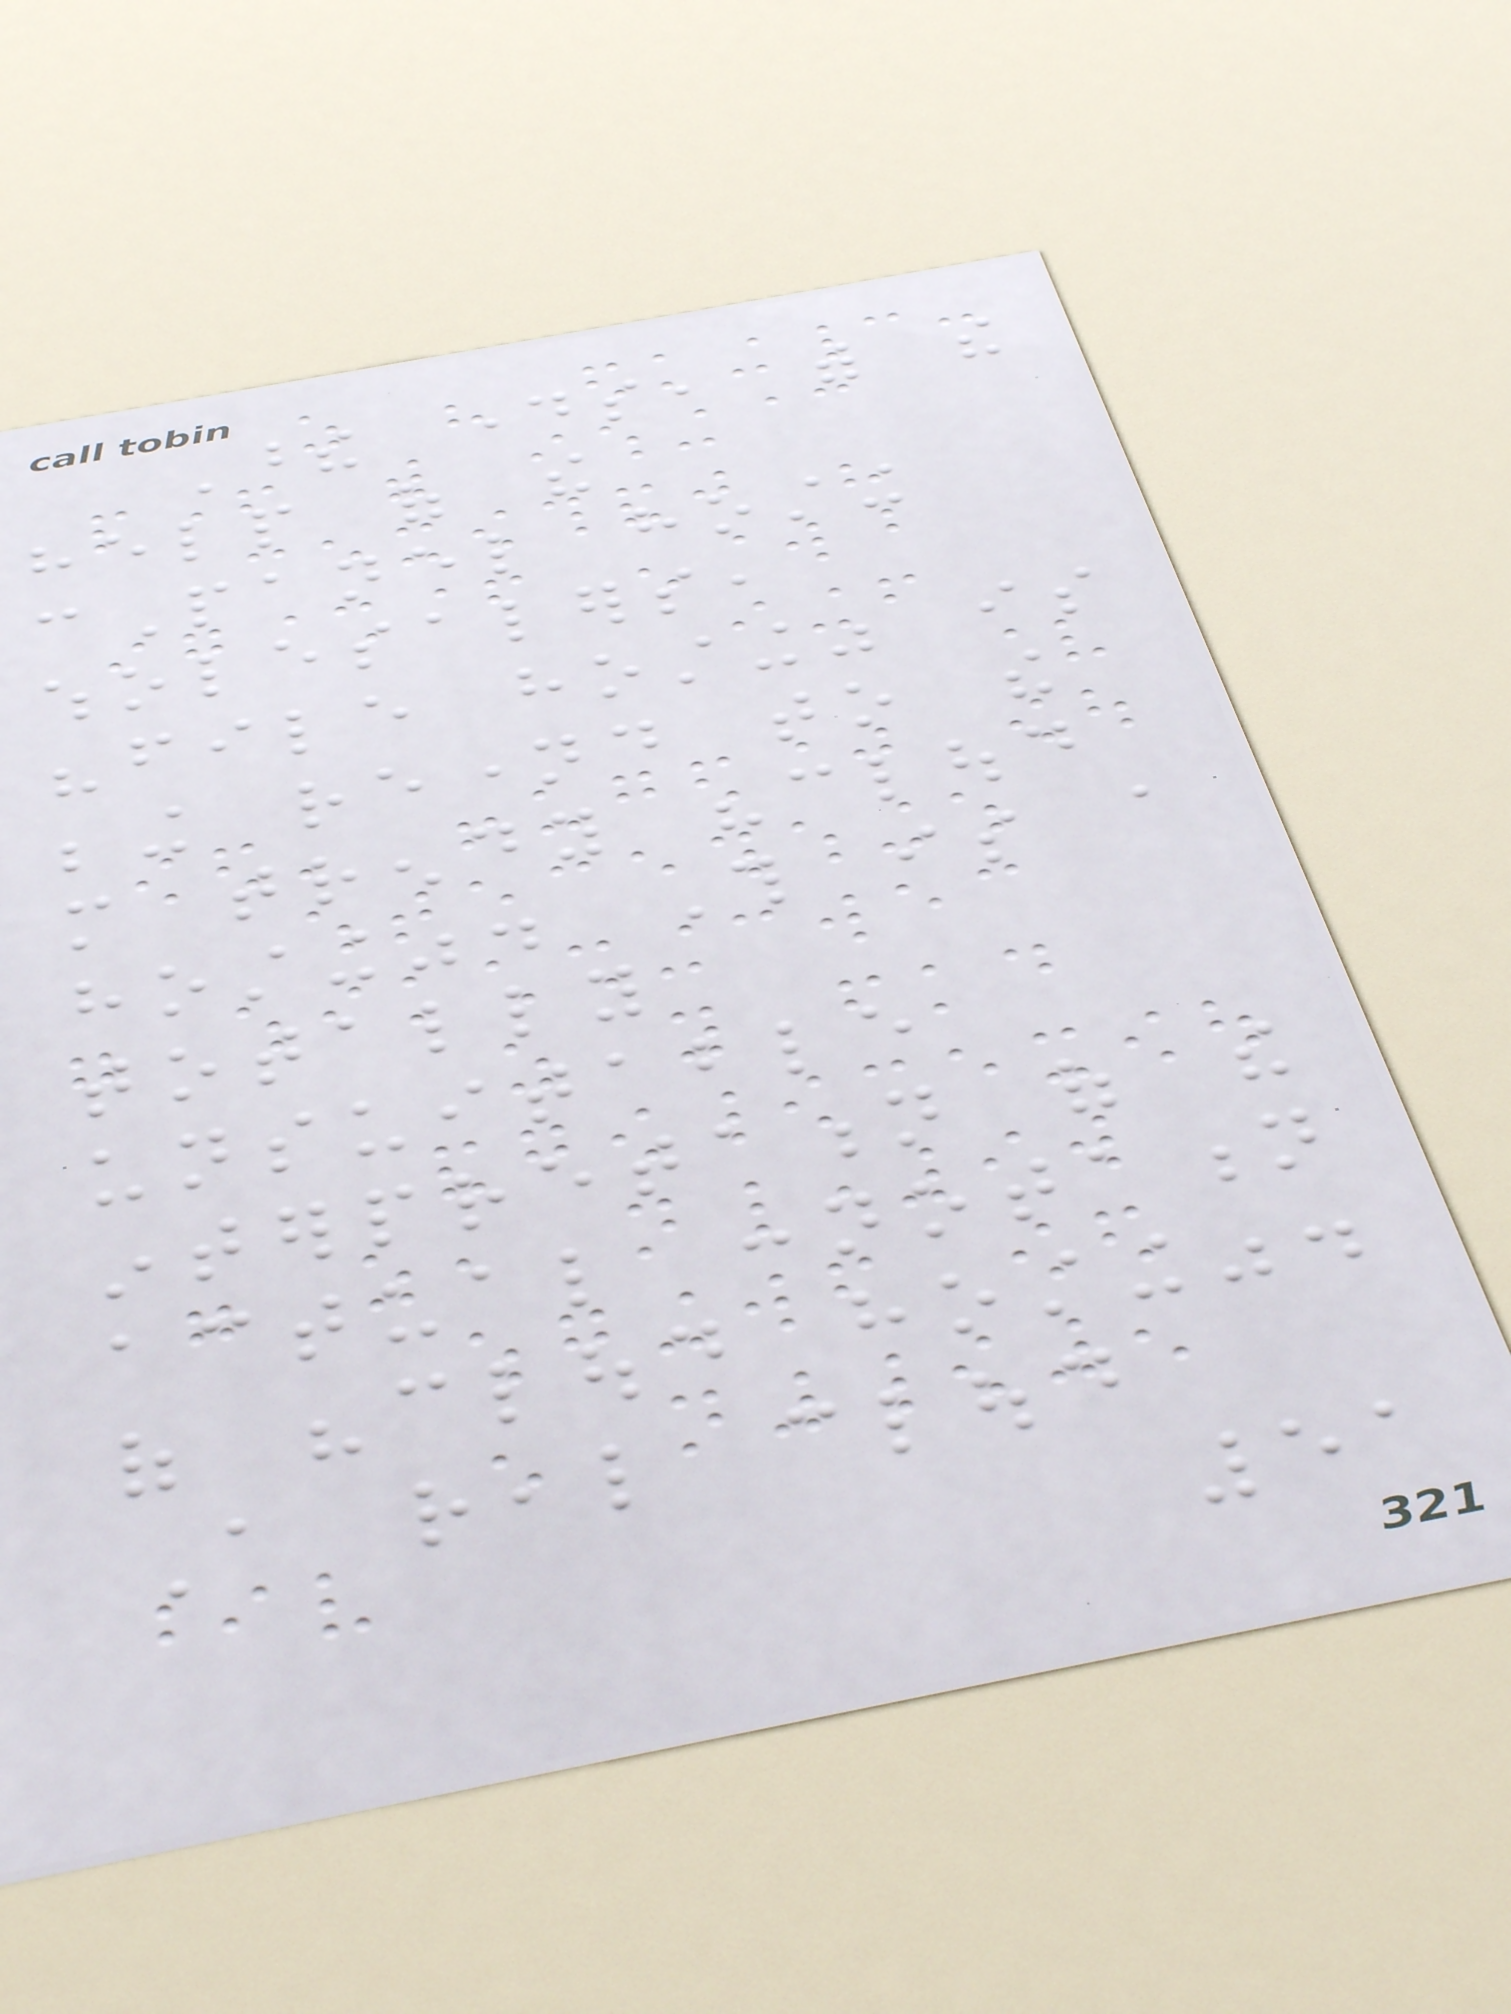These days, with the
help of the
cPanel hosting
wholesalers,
"file hosting" is
being renamed to the
more trendy "cloud
hosting". This is a
totally
unsuitable
interpretation of the
actual connotation
of "cloud hosting".
A real cloud
51
